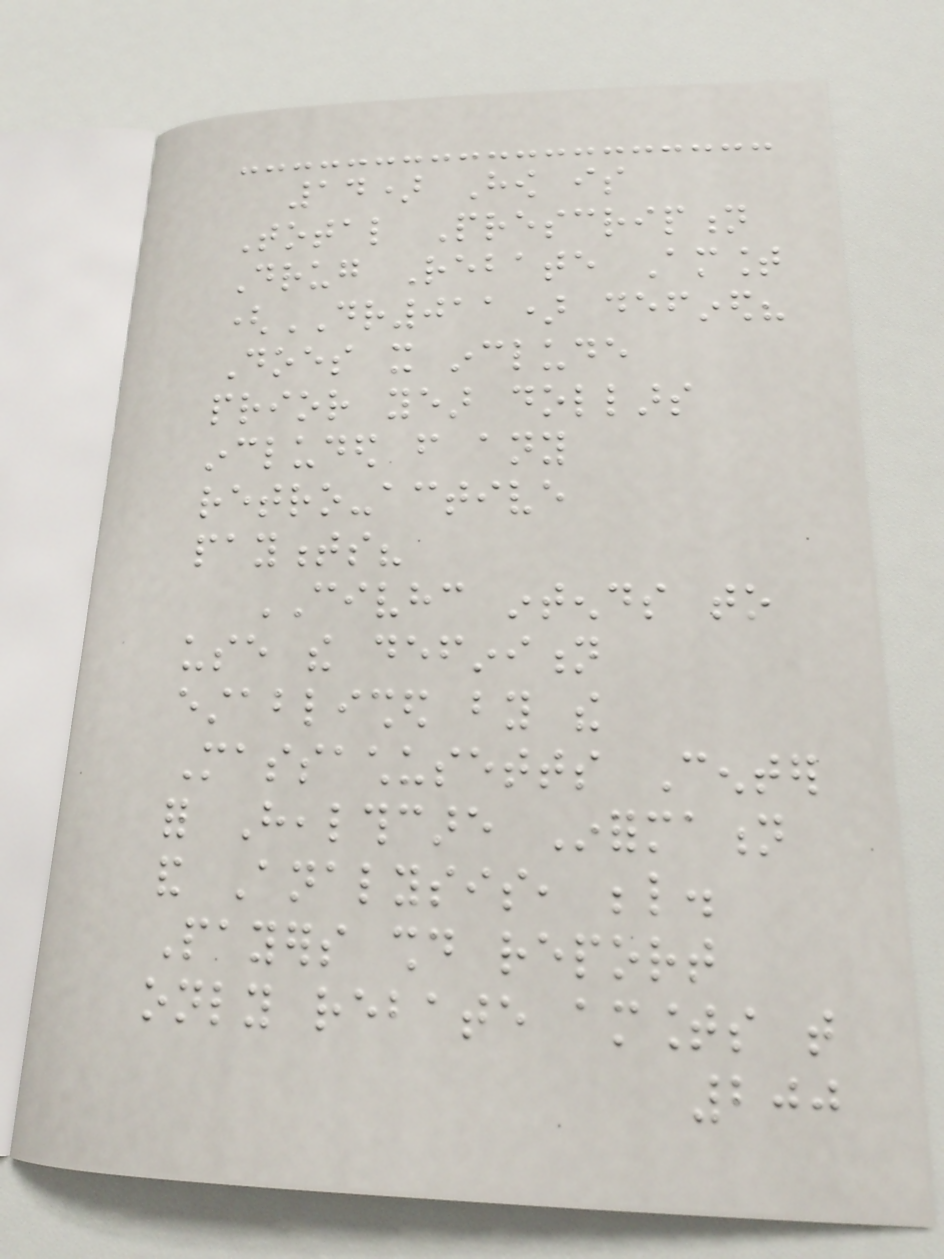14) How is
Total Prescription
Drug Rebate Amount
(DR011) defined?
Does it include
prior year dollars
included from any
retro-active
payments?
CIVHC intends to
use the definition
established by the
Massachusetts Center
for Healthcare Information
and Analysis, below.
Payers should report
only rebate amounts that
200
